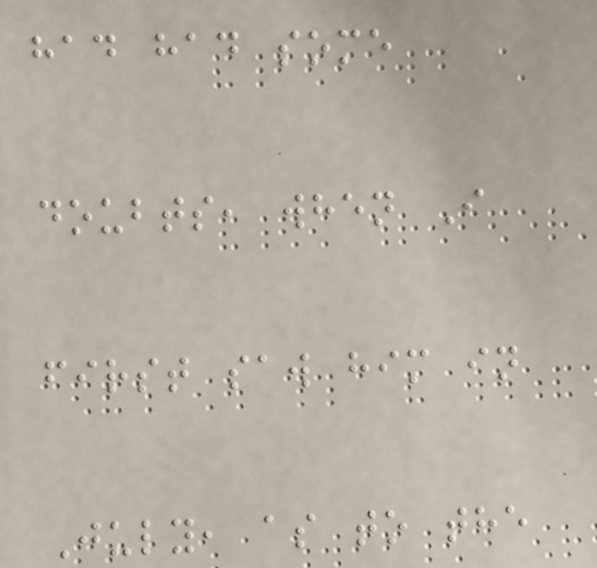had had some
doubts, when I
first saw him in
July, as to the
